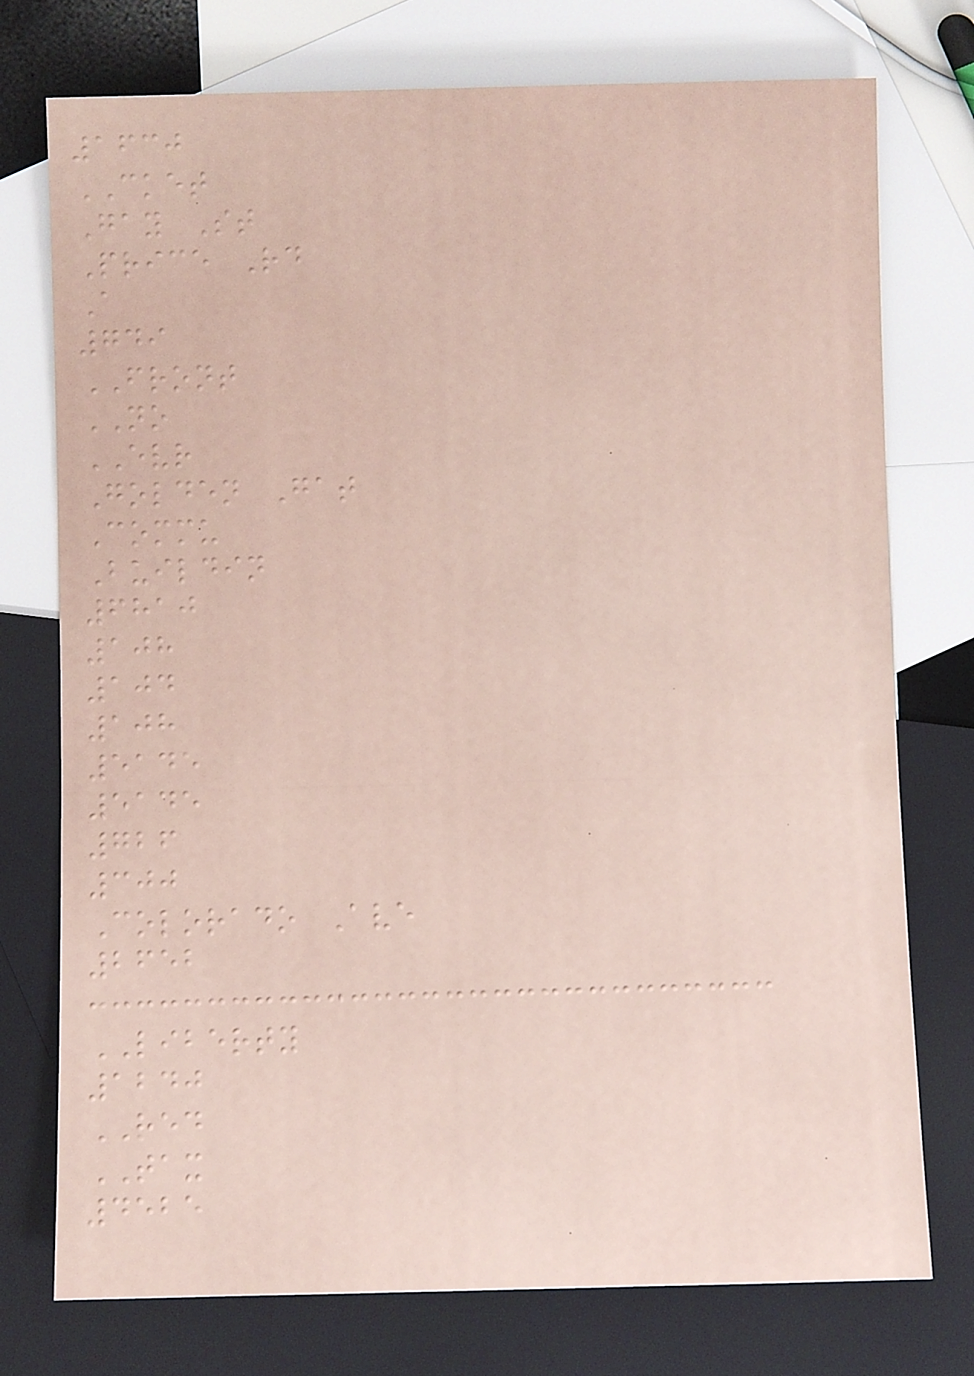1630
CKET
Gay St
Price Rd
A
749
FRONT
NO
EVR
Golden Gat
Commu
Buildin
6810
108
104
108
5145
5145
726
300
Colorado Ave
2652
LIBERTY
1240
RED
TAX
4525
